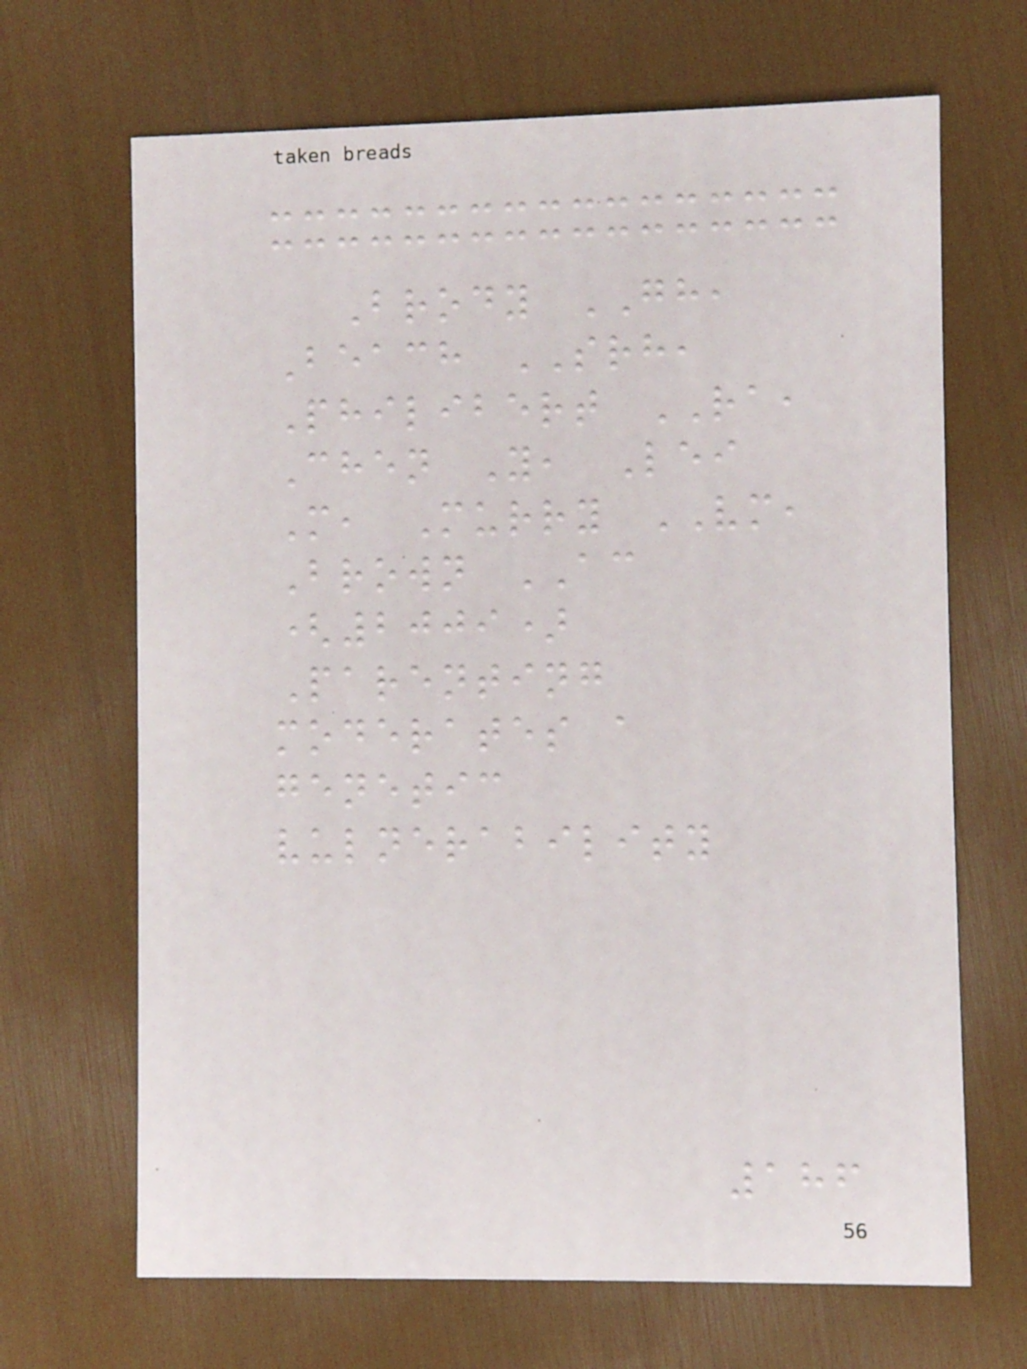Brody GH,
Beach SRH,
Philibert RA,
Chen Y, Lei
M, Murry VM,
Brown AC
(2009)
Parenting
moderates a
genetic
vulnerability
186
